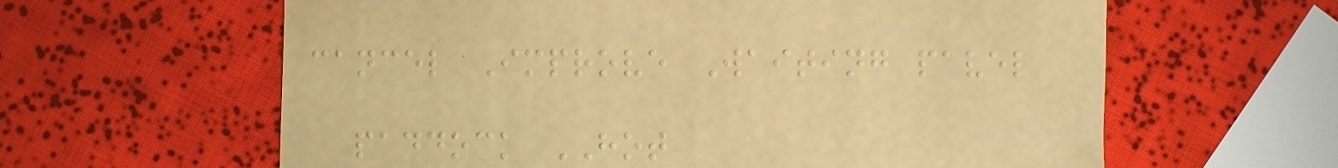cancel Improve Waiting pavel
paddock HOT
